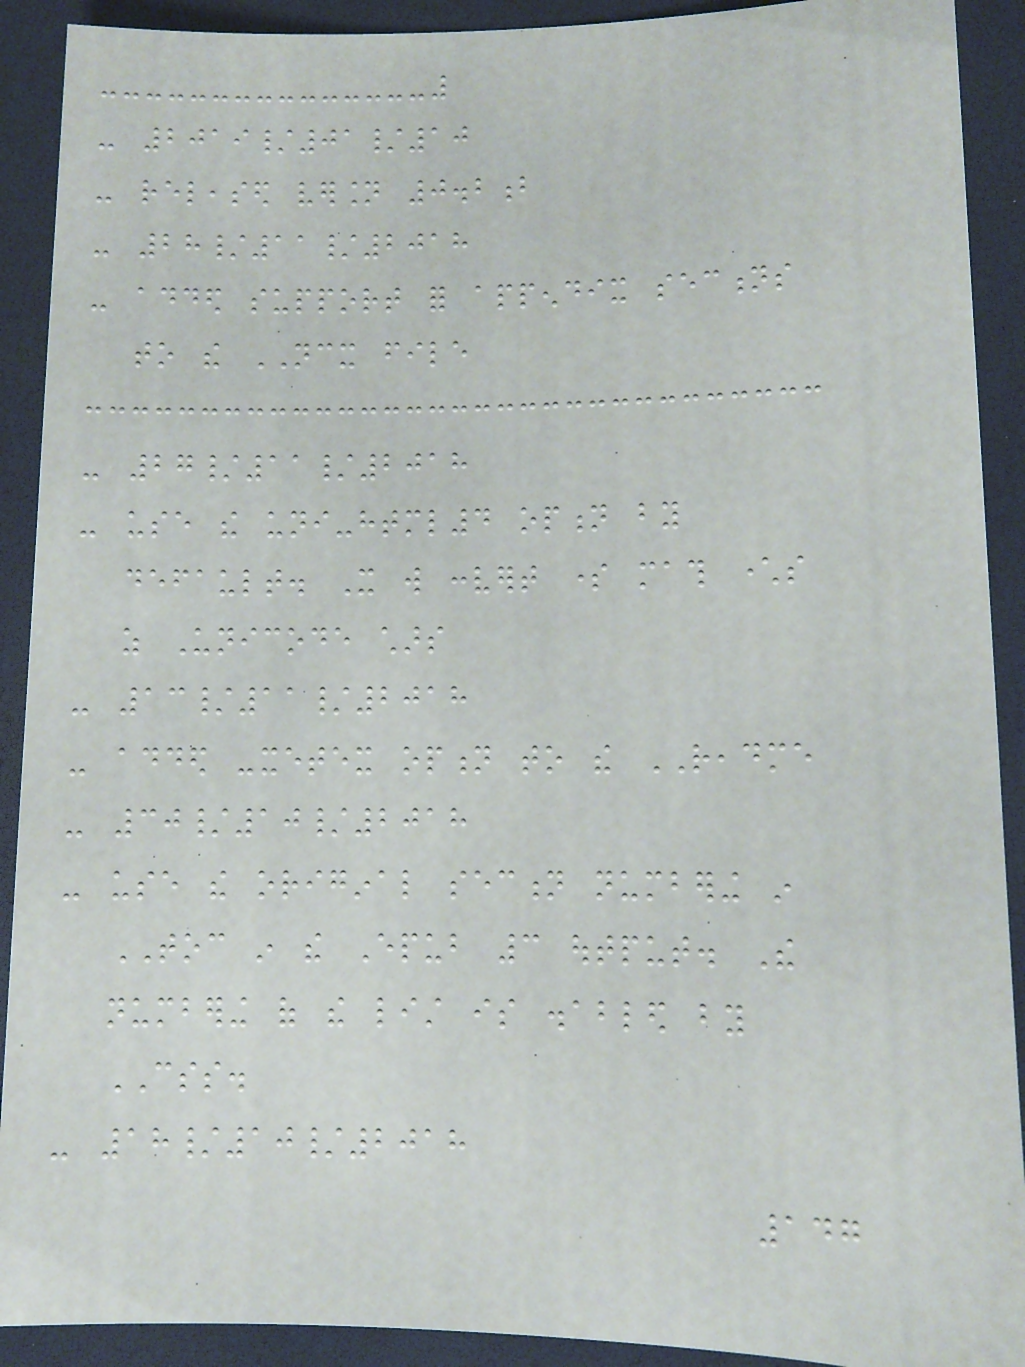- 2019/01/10
- released version 0.2b
- 28/11/2018
- added support for appendix sections
to the NCX file
- 27/11/2018
- use the uni-html4 option by
default. It will convert some math characters
as Unicode chars
- 13/11/2018
- added -xetex option to the README
- 30/10/2018
- use the original section numbering in
TOC in the Epub 3 output. The
numbering of the list is disabled by
CSS.
- 18/10/2018
147
